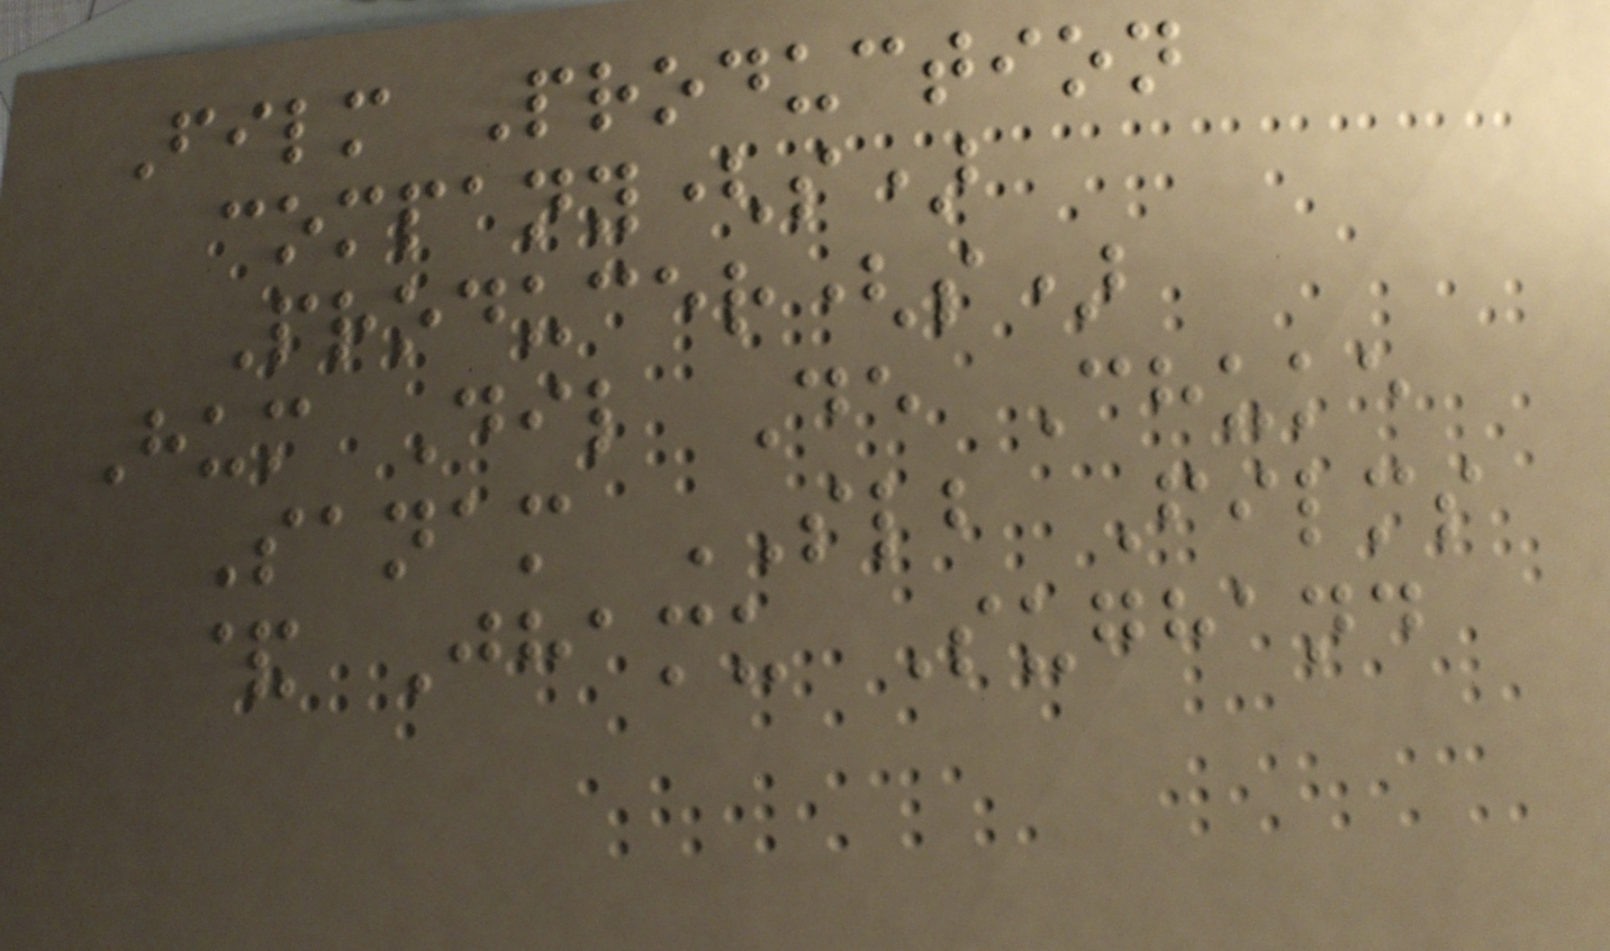Film Production
company(s)
Producer(s)
Hum Dil De Chuke
Sanam SLB Films
& Jhamu Sughand
